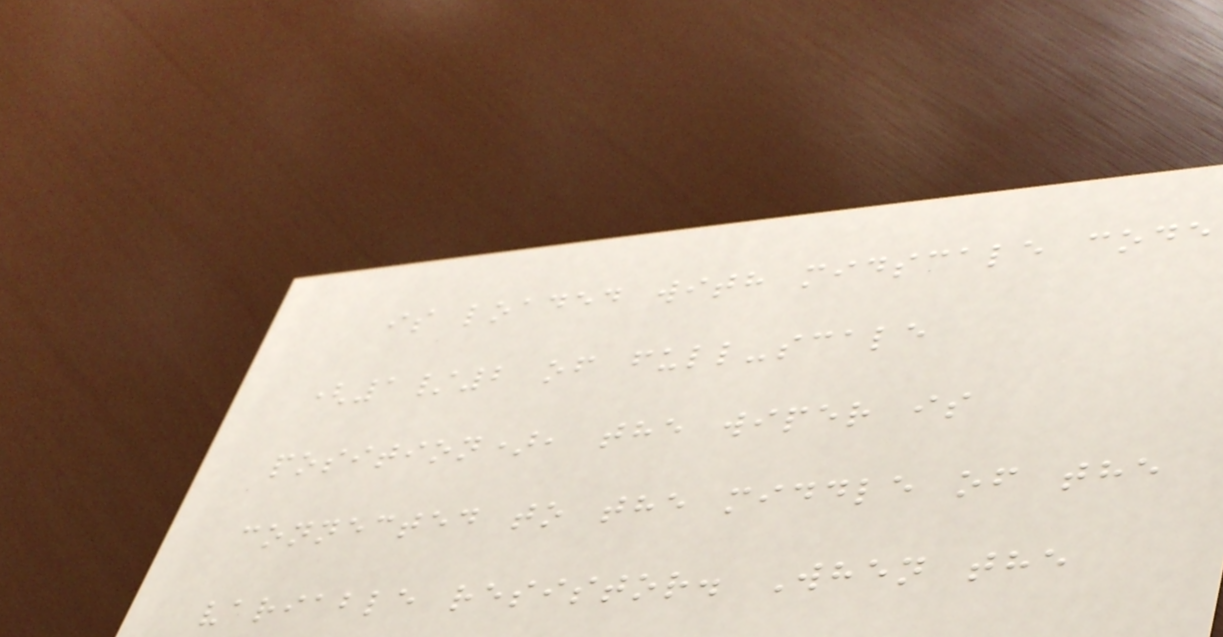is loaded with midscale code
(1/2 of full-scale
position), the wiper is
connected to the middle of the
variable resistor. When the
